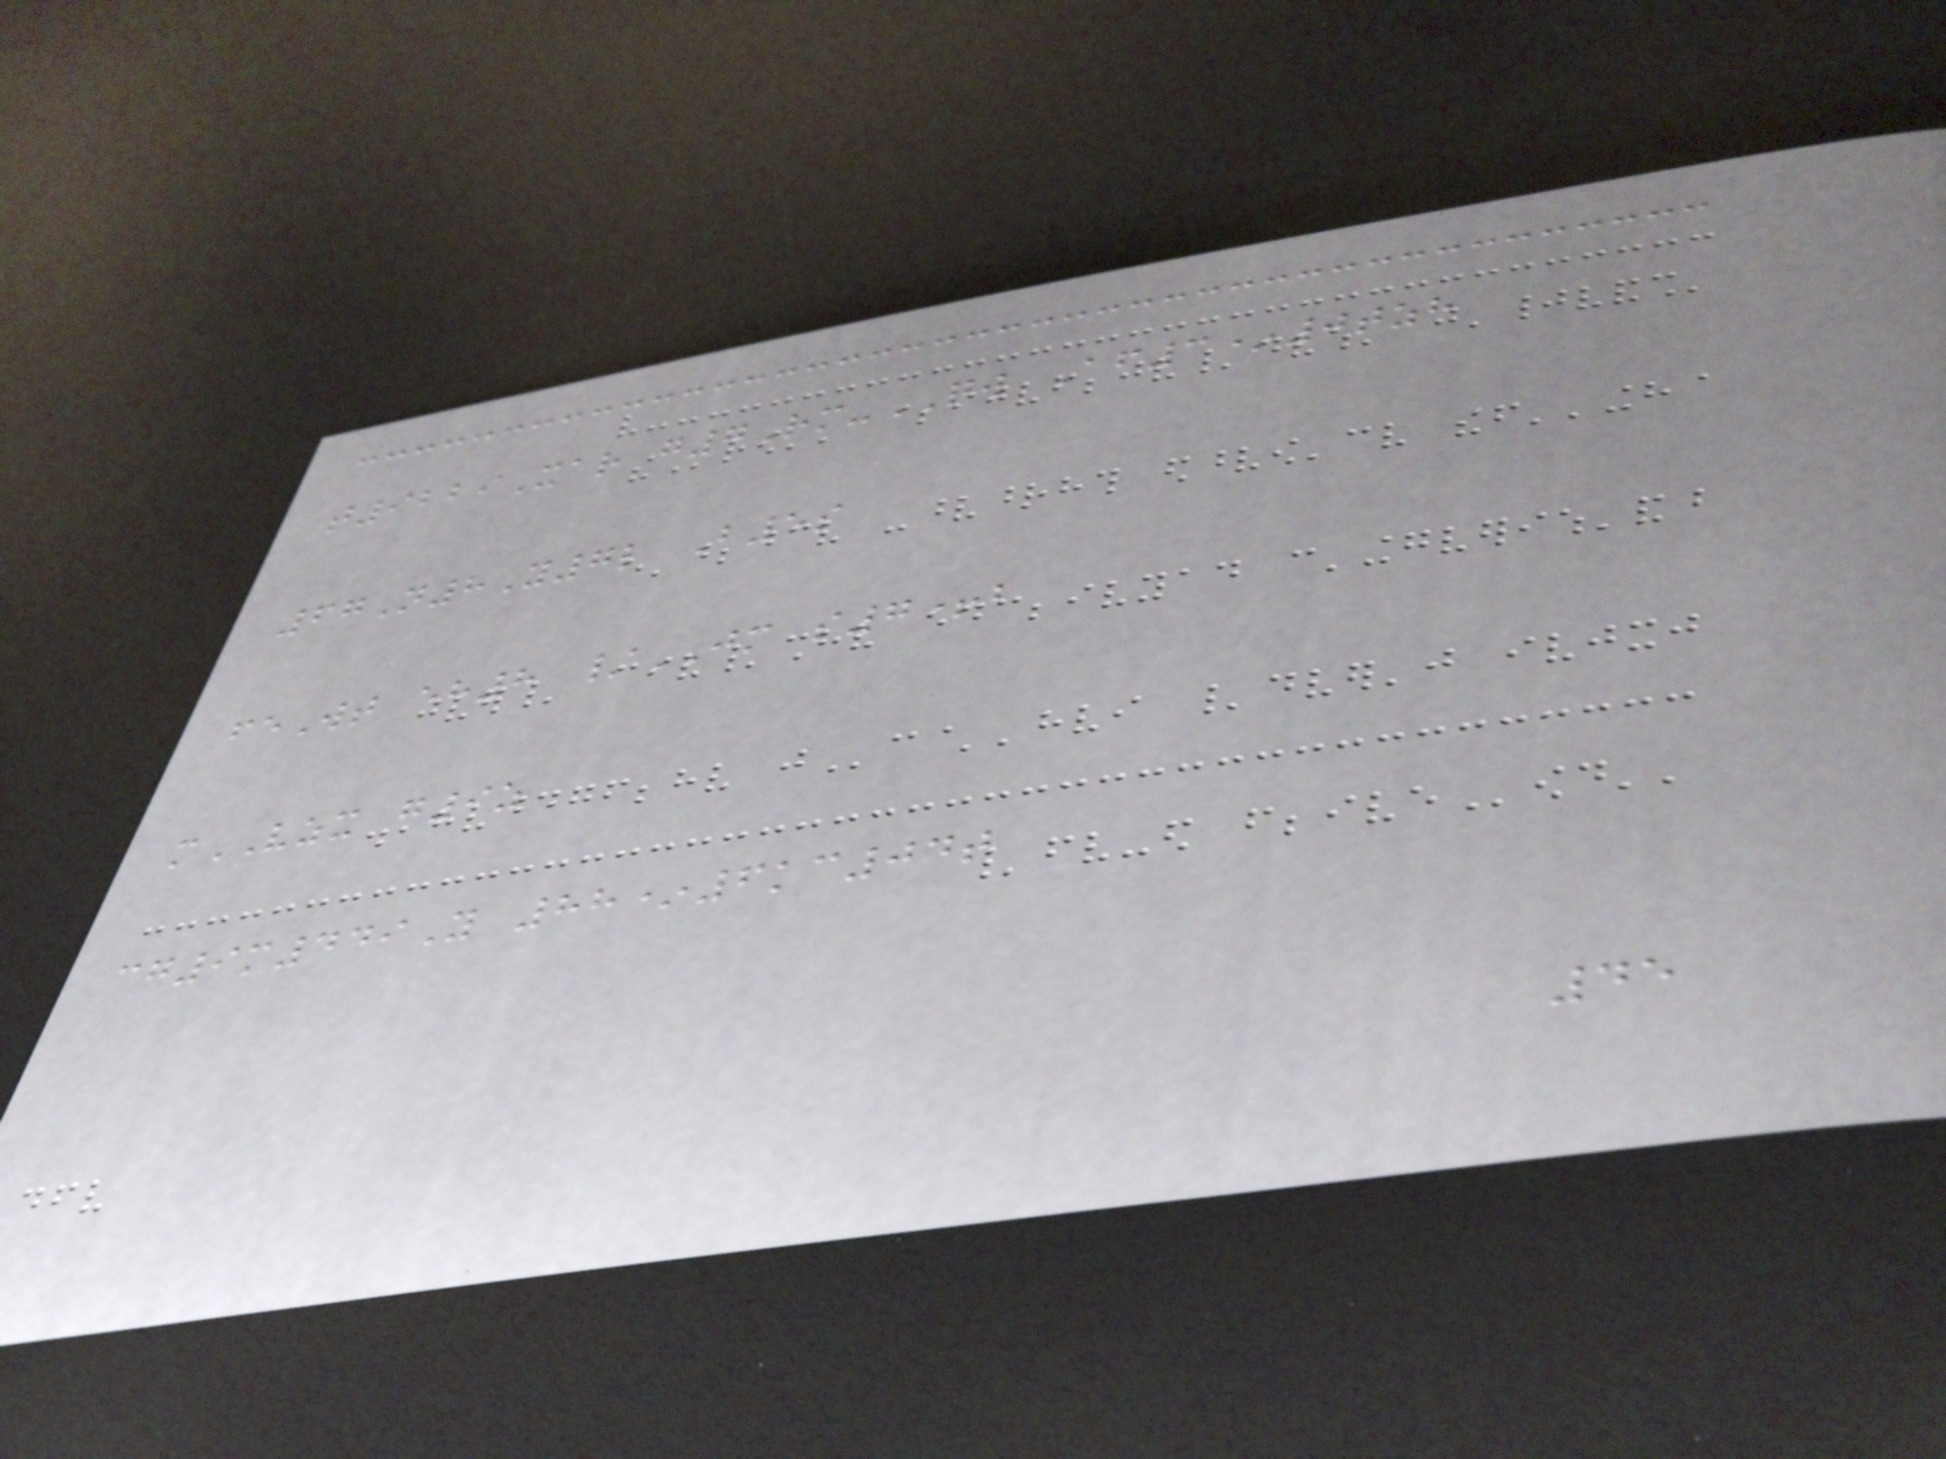t9229Xar g7Rm-QW Af3*0tzh
67N8Y7l B5s
feWt eh8 /JM s7+b
mVZX g9z
cg9m449Y 88*6kc04t
45
